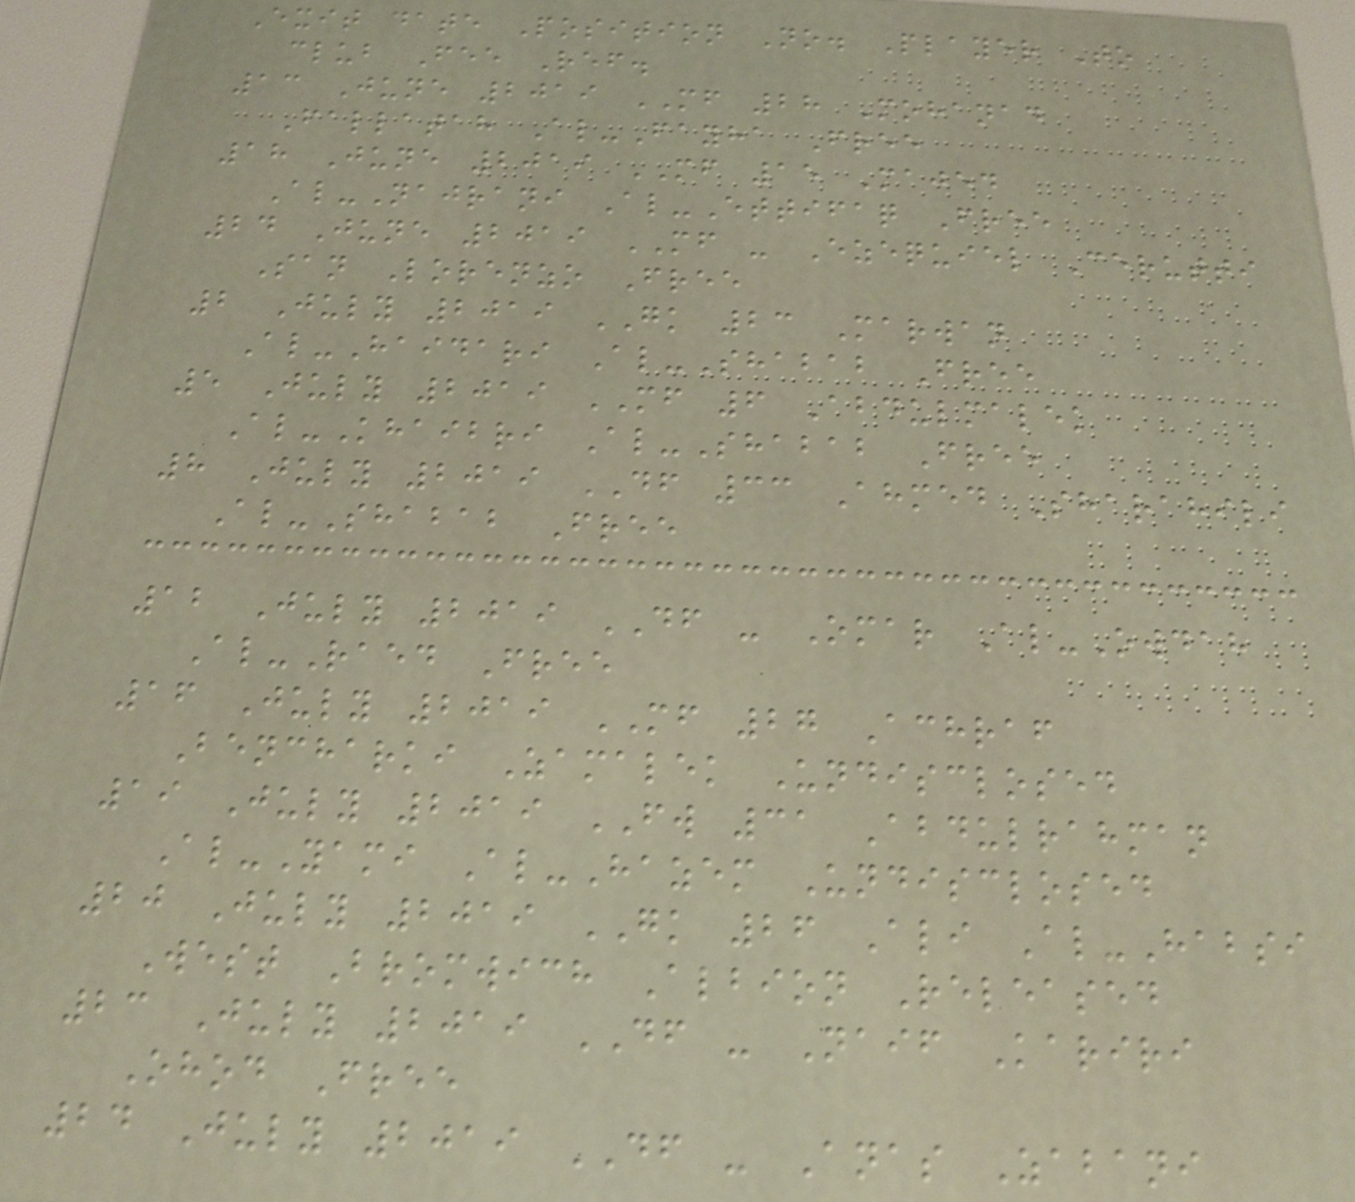Exit date Position No. Player To
club Fee Ref.
13 June 2019 MF 28 Mohanad
Fallatah Al-Fayha Free
18 June 2019 MF 15 Majed
Al-Najrani Al-Ettifaq Free
24 June 2019 MF - Ezequiel Cerutti
San Lorenzo Free
2 July 2019 GK 23 Marwan
Al-Haidari Al-Shabab Free
5 July 2019 MF 6 Abdulmalek
Al-Khaibri Al-Shabab Free
8 July 2019 DF 33 Ahmed Sharahili
Al-Shabab Free
12 July 2019 DF - Omar Al-Owdah
Al-Raed Free
16 July 2019 MF 27 Achraf
Bencharki Zamalek Undisclosed
19 July 2019 FW 31 Abdulrahman
Al-Yami Al-Hazem Undisclosed
20 July 2019 GK 26 Ali Al-Habsi
West Bromwich Albion Released
23 July 2019 DF - Naif Kariri
Ohod Free
24 July 2019 DF - Anas Zabani
